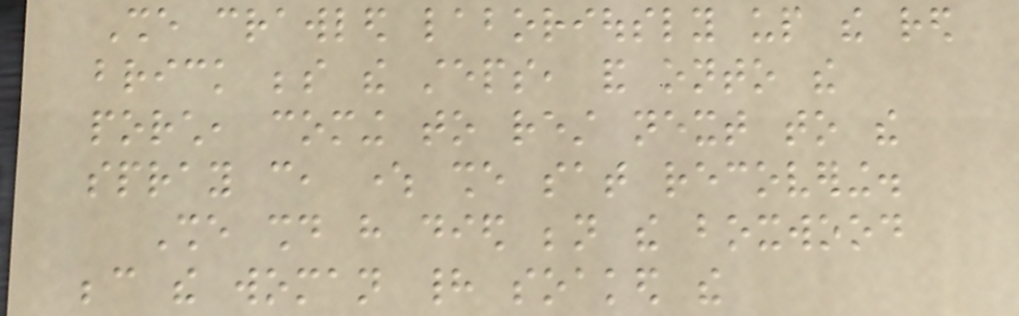She crawled laboriously up the red
brick beside the steps, and onto the
porch, coming to rest next to the
spray can, where she sat recovering.
She should have died beneath the boxwood
because the woman had soaked the
